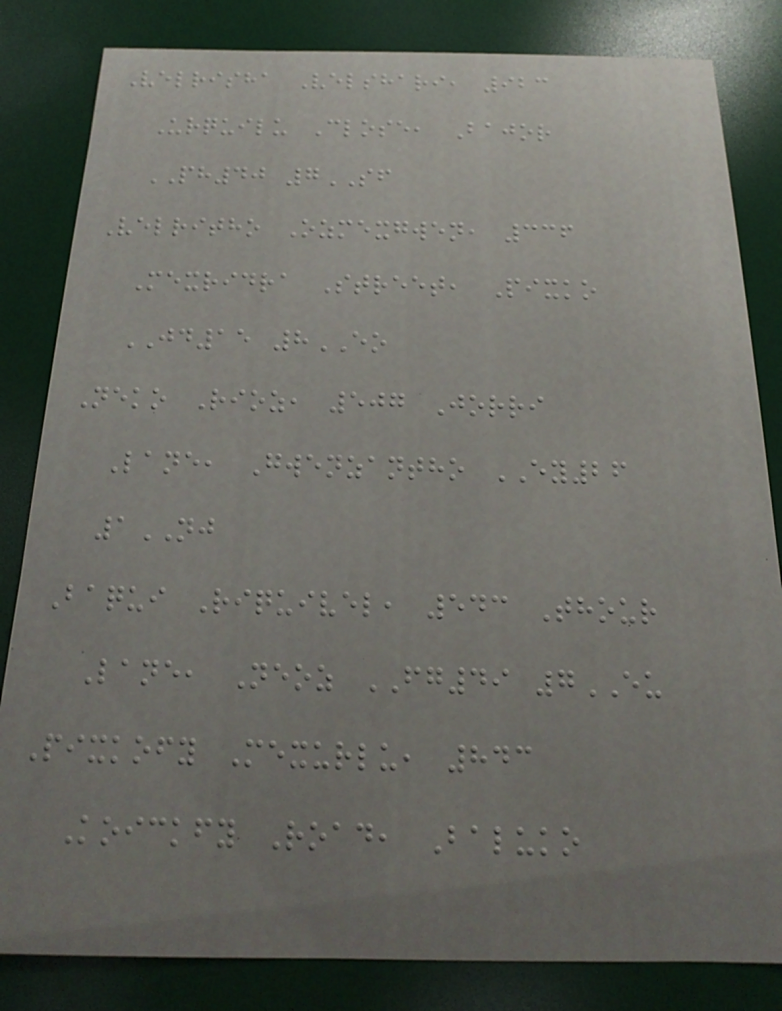Velrisha Velshari, 923
Urquilu Close, Bajor
PH40 7SF
Velritho Ozmexgwen, 336
Mexridra Street, Pixko
JD15 8EO
Neko Rioz, 507 Jorri
Lane, Gwenzantho EY26
1NJ
Baqui Riquivel, 543 Thour
Lane, Neoz FG49 7EU
Pixkofy Mexurlu, 843
Koickfy Road, Baluko
